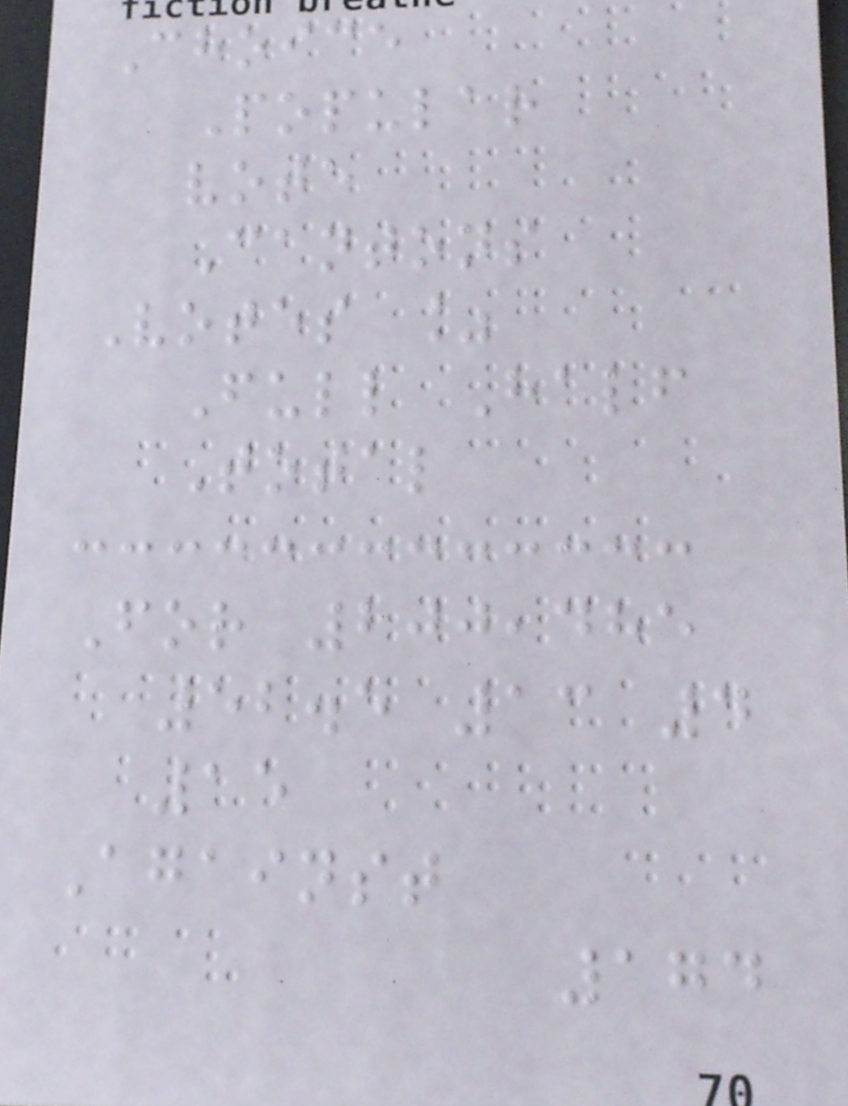Choice
Popular
vote
Cantons
Votes %
Full Half
Total
For 200,485
52.5 13 4
15
Against
174
